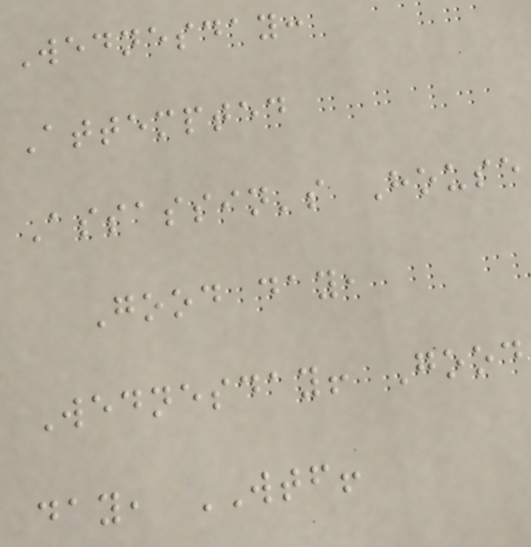Wednesday:
Attempted
Assassin's House
Good day,
Wednesday! Good
day, WTF!
